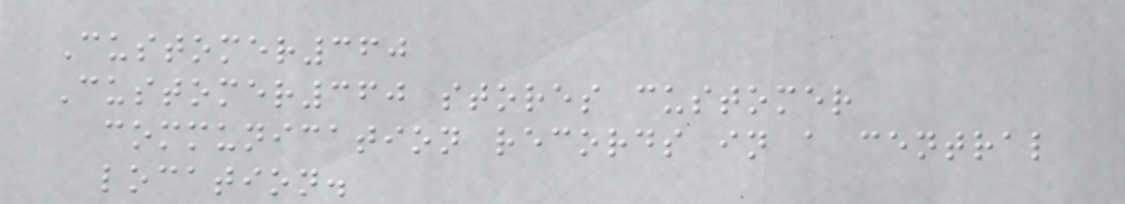Customer360
Customer360 stores customer
communication records in a central
location.
